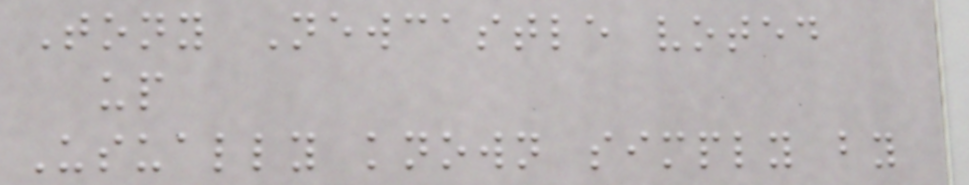Tony Newcastle voted
up
Usually known simply by
